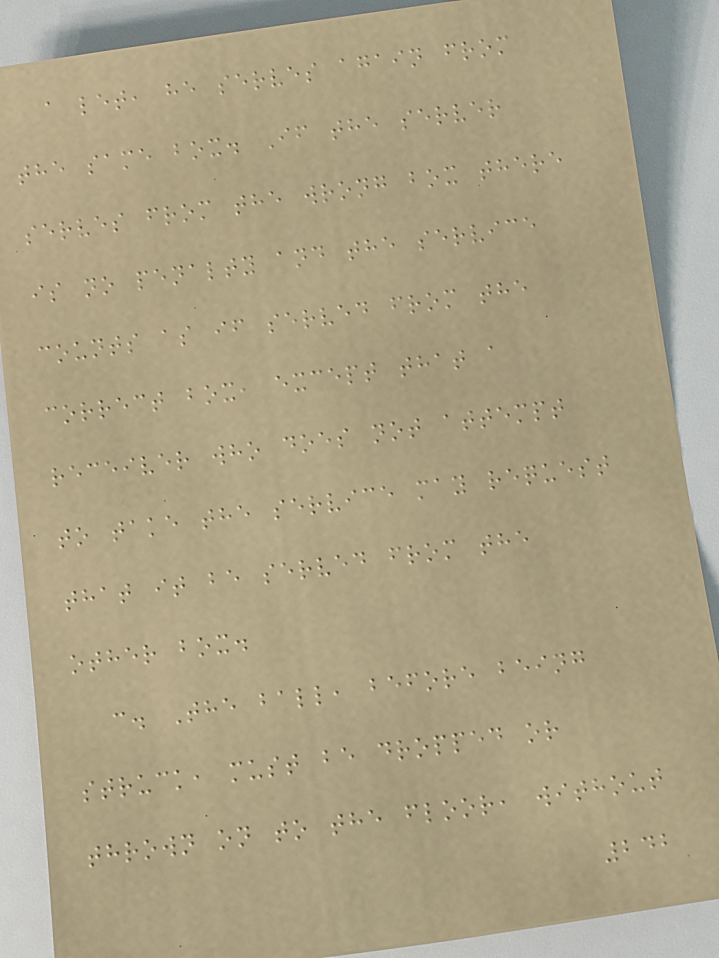a let, he serves again from
the same box. If the server
serves from the wrong box there
is no penalty and the service
counts as if served from the
correct box, except that a
receiver who does not attempt
to take the service may request
that it be served from the
other box.
c. The ball, before being
struck, must be dropped or
thrown on to the floor, without
242
